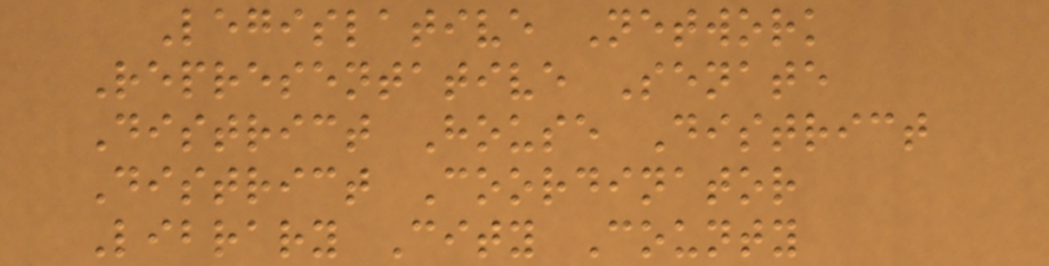Legislative Network
Representative Senate
District House District
District Coordinator
Library City County
